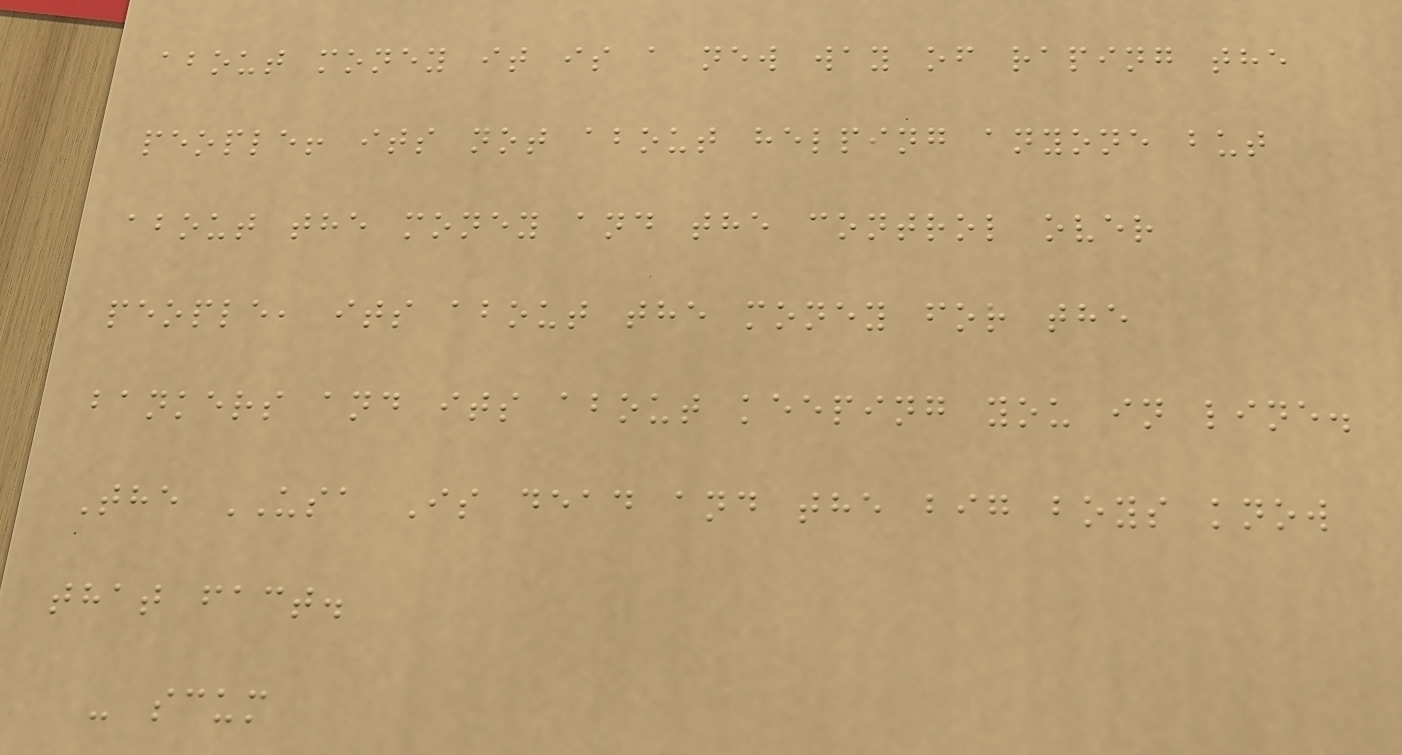about money it is a new way of raping the
people! its not about helping anyone but
about the money and the control over
people, its about the money for the
bankers and its about keeping you in line.
The USA Is dead and the big boys know
that fact.
- scum
